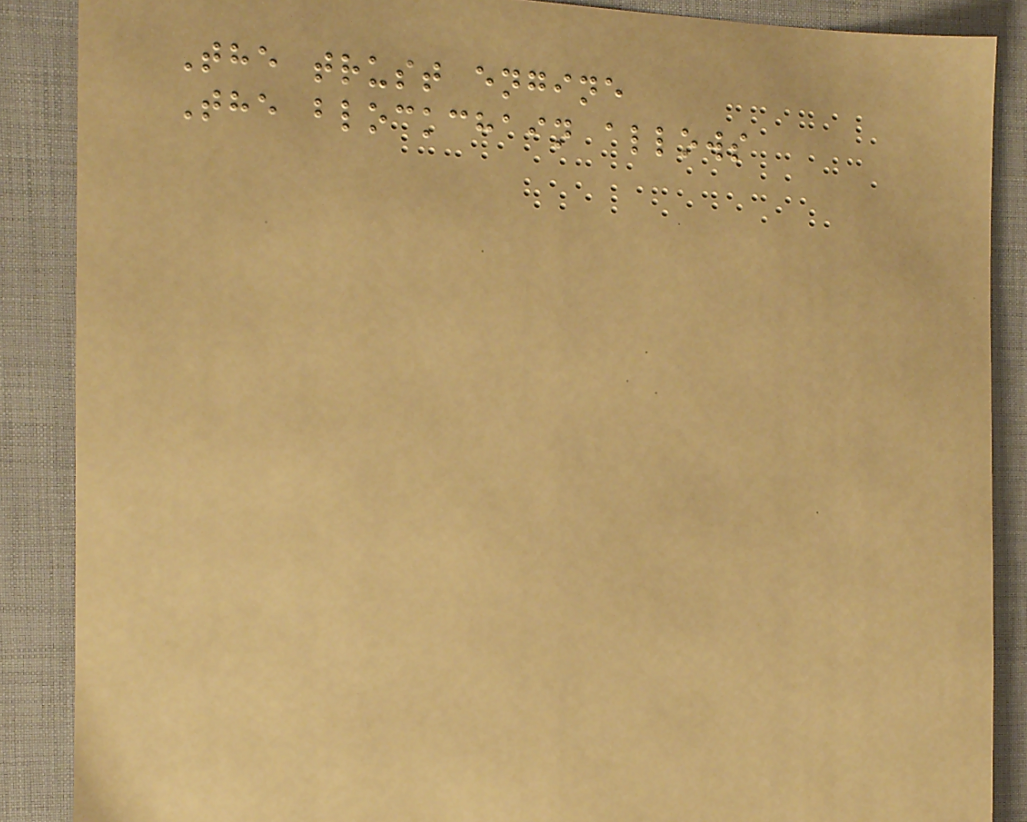The trust engine
The blockchain allows
